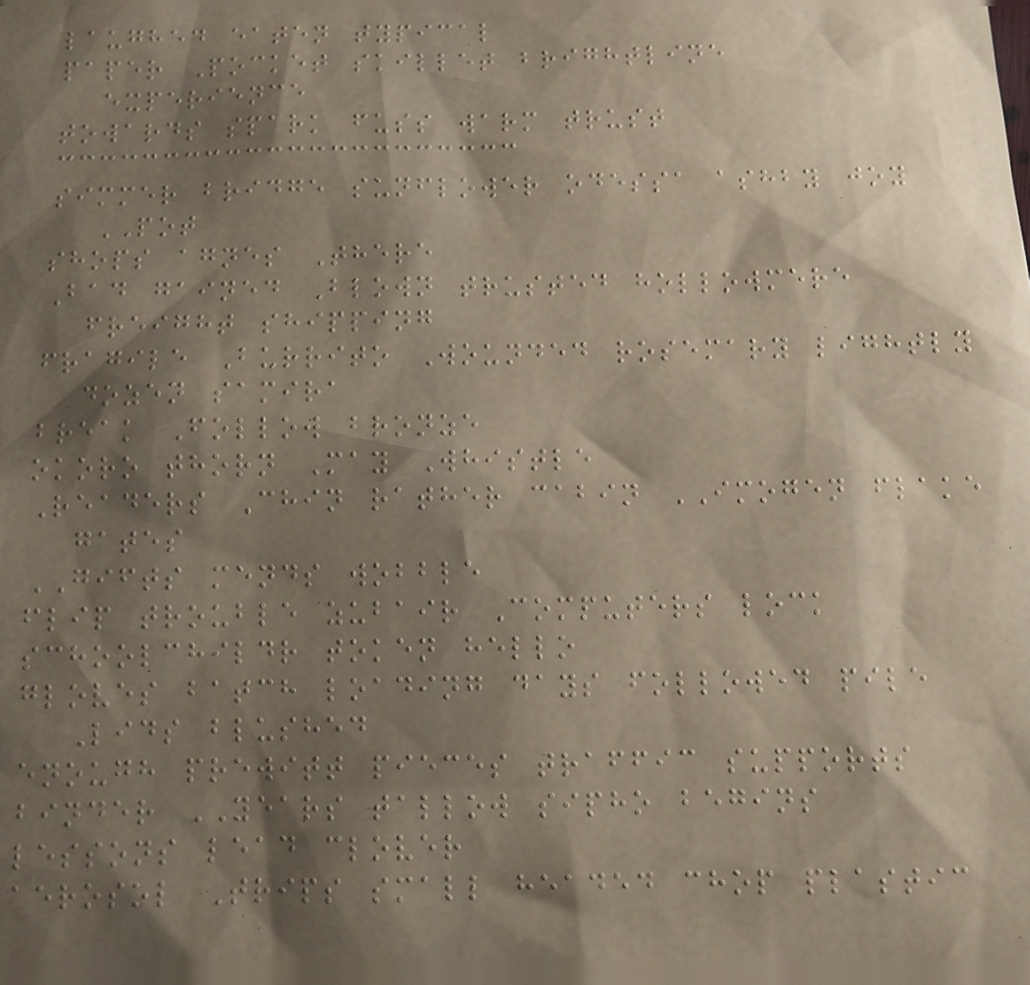laughed eaten typical
paper Pocket skillet brightline
experience
towards spark fuss warm trust
simmer bridge sunflower odessa ashby joy
POT
shops agnes There
Bad gained Blown trusted hollowmere
freight shipping
fragile Burrito Wounded rosemary lightly
dozen samira
break Follow bronze
okoro thorn May Whistle
Readers Chin rather cabin IMOGEN flake
gates
GIFTS mends wobble
flip trouble zubair Computers lock
schoolchildr token hello
gloves batch loading days followed pile
Lids blushed
enough prewitt pieces traffic supports
binder YEARS tallow sipho begins
lessons lead clover
aerosol Trips small headed chop plastic
